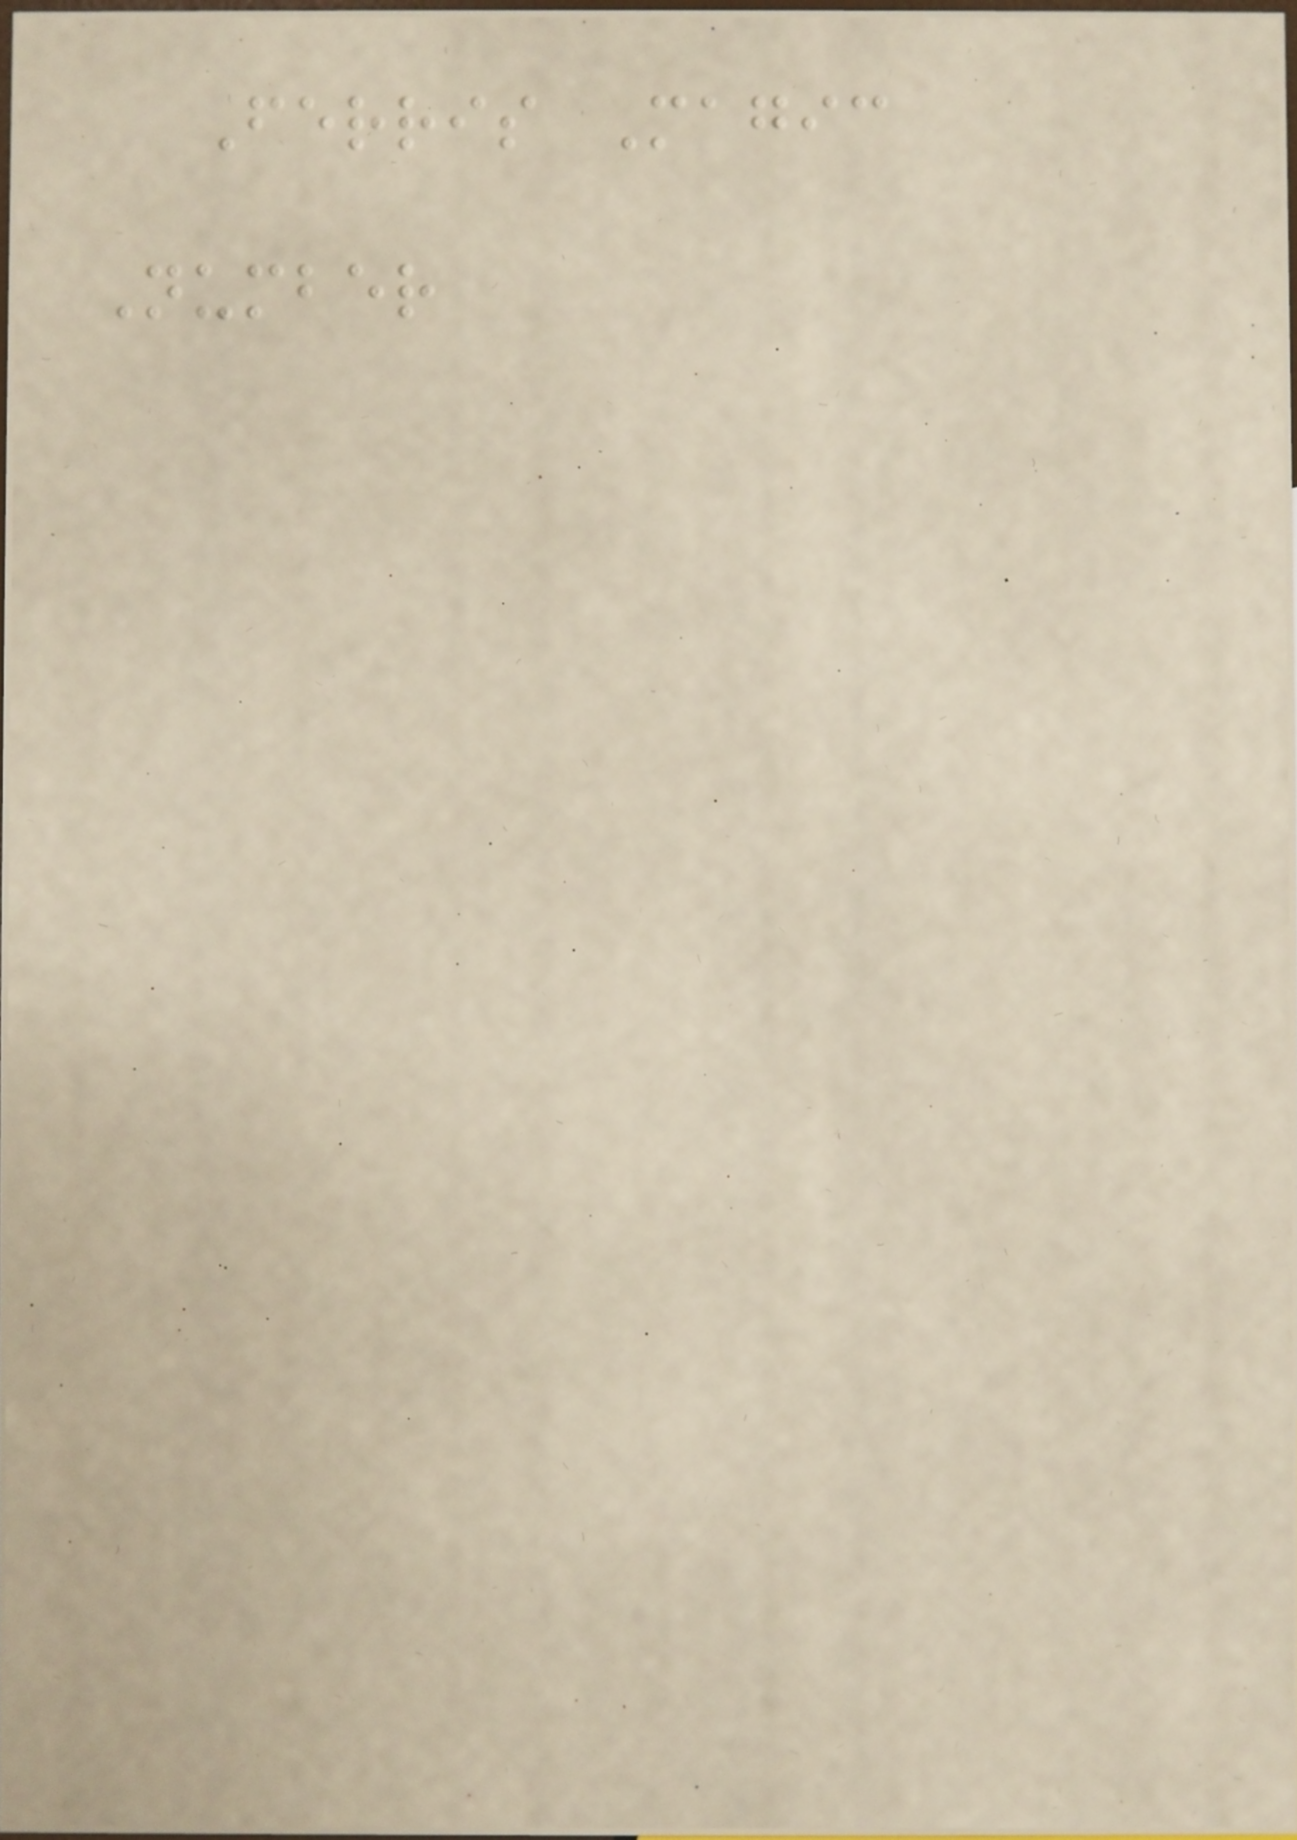Ferris Magic
Number
